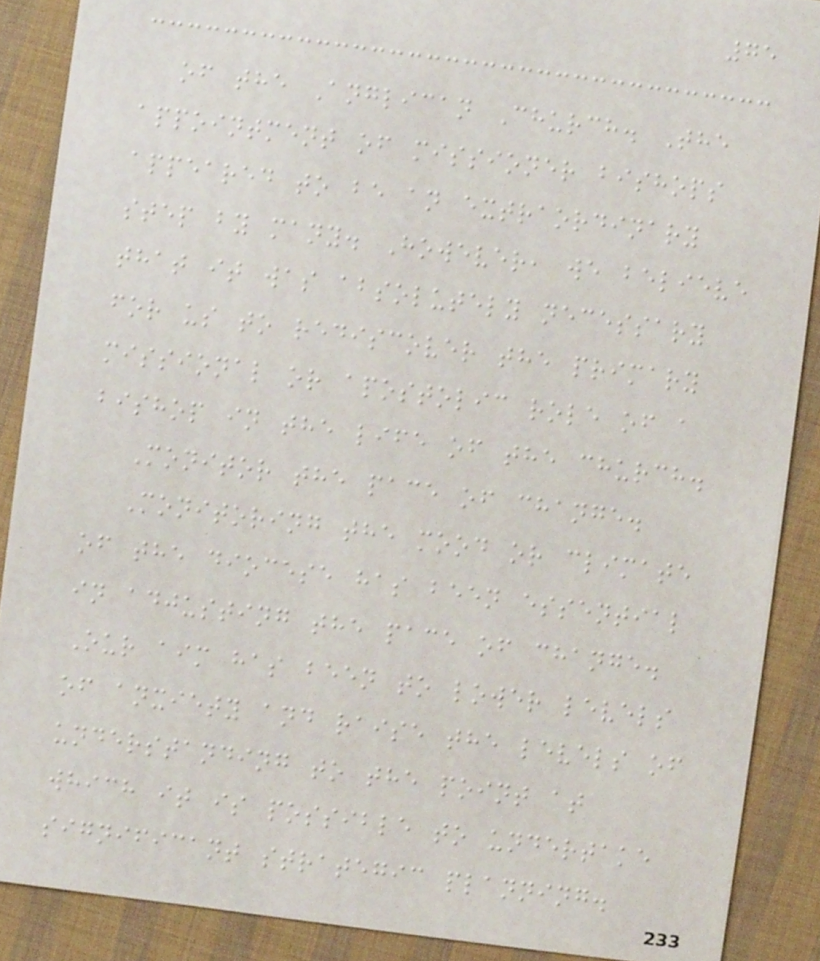75
of the Anglican Church. The
appointment of missioner bishops
appeared to be an extraordinary
step by many. However, we believe
that it was absolutely necessary
for us to rediscover the primary
missional or apostolic role of a
bishop in the life of the church.
Monitor the pace of change.
Monitoring the mood or climate
of the diocese has been essential
in adjusting the pace of change.
Our aim has been to lower levels
of anxiety and raise the levels of
understanding to the point at
which it is possible to undertake
significant strategic planning.
